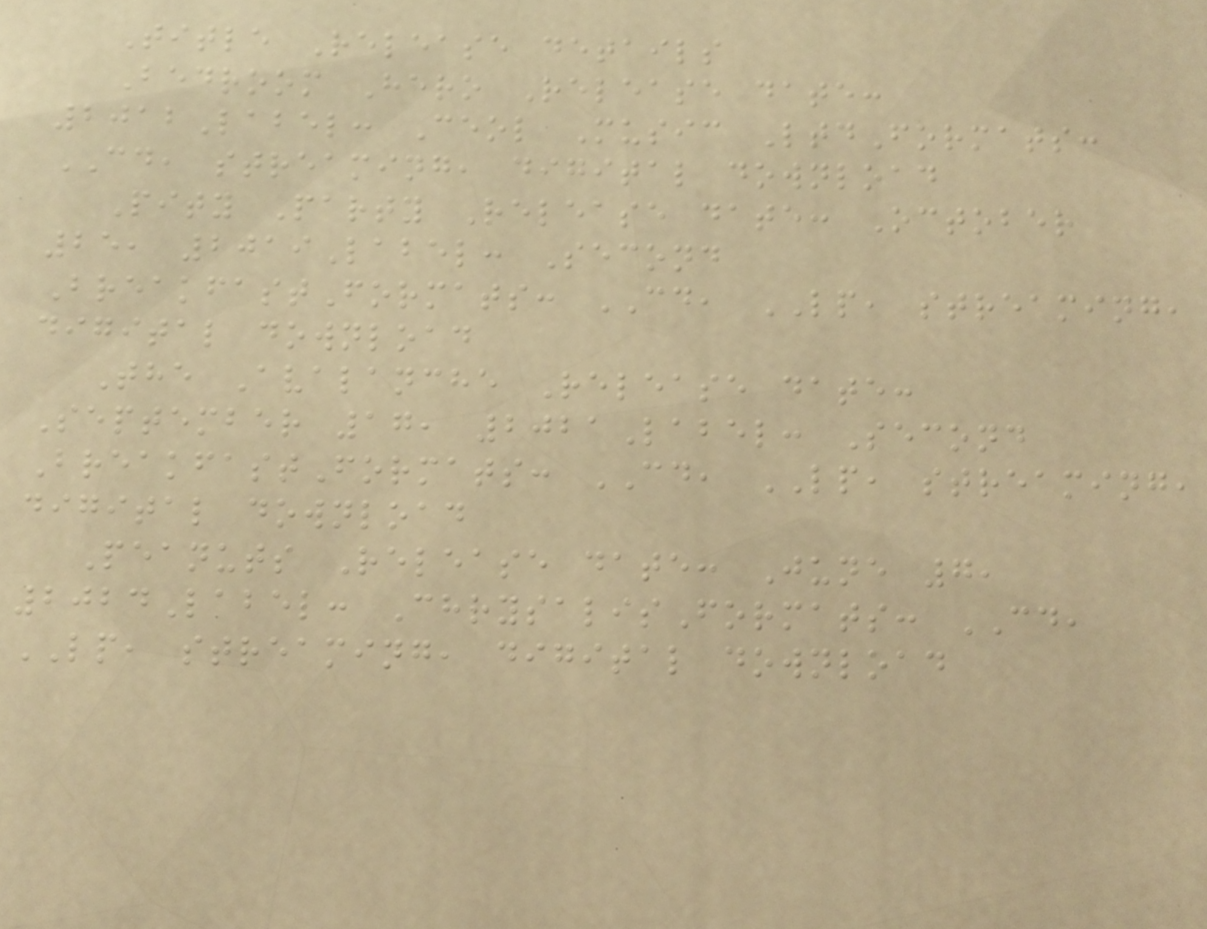Title Release details
Bedroom Hero Release date:
2012Label: Ceol Music LtdFormats:
CD, streaming, digital download
Pity Party Release date: October
25, 2019Label: Second
BreakfastFormats: CD, LP, streaming,
digital download
The Avalanche Release date:
September 17, 2021Label: Second
BreakfastFormats: CD, LP, streaming,
digital download
Peanuts Release date: June 7,
2024Label: ChrysalisFormats: CD,
LP, streaming, digital download
